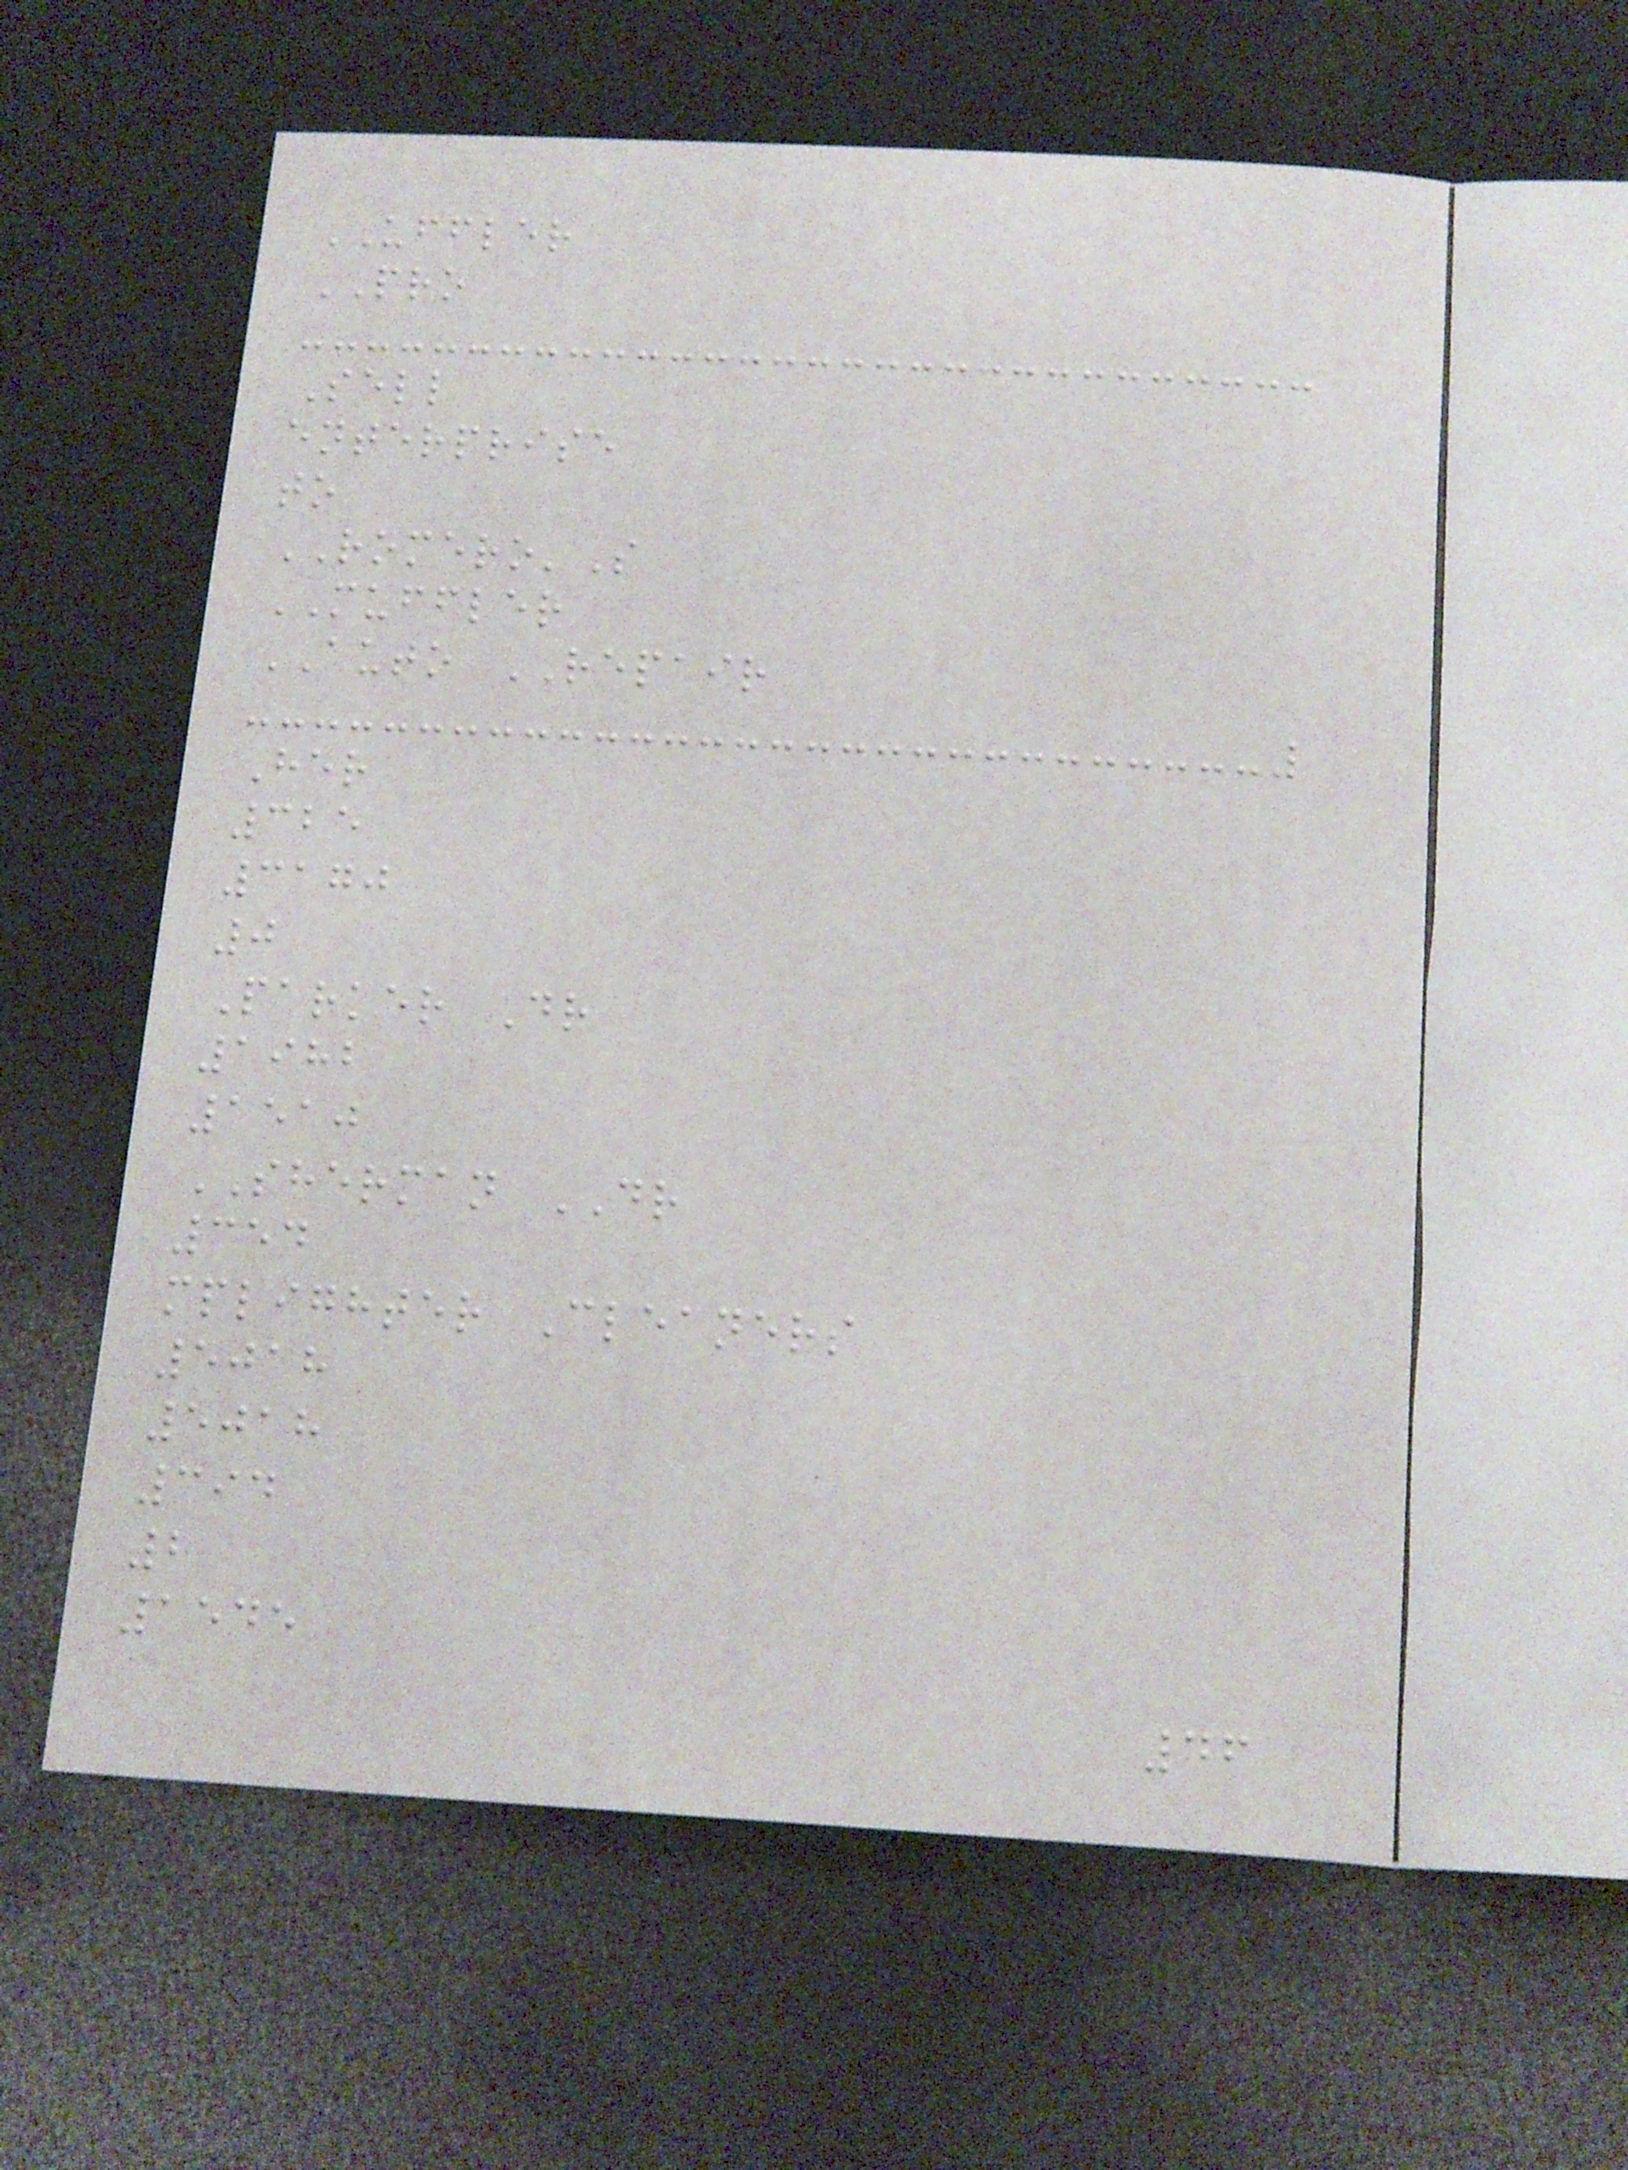UFFLER
PRO
Sell
enterprise
to
ROMERO'S
MUFFLER
AUTO REPAIR
Her
325
3170
0
Parker Dr
1982
1510
SHERMAN DR
354
mplighter Cleaners
5018
5018
394
2
1545
46
